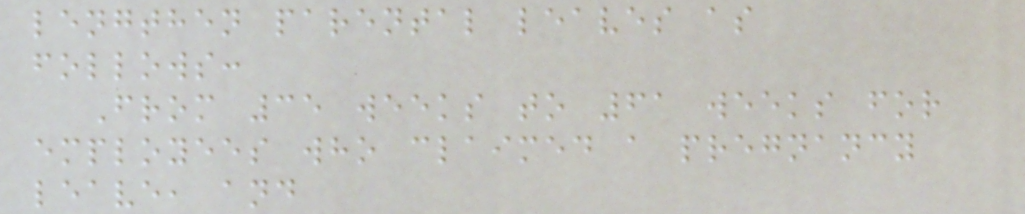lengthen parental leaves as
follows:
From 35 weeks to 61 weeks for
employees who claimed a pregnancy
leave, and
